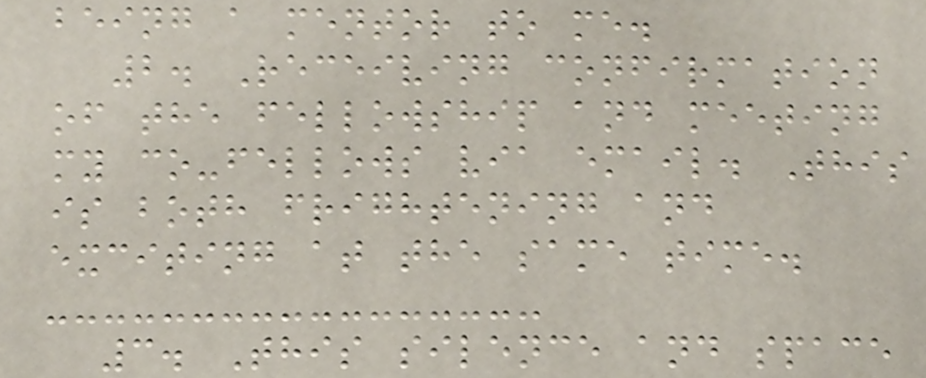being a mentor to me.
2. Receiving confirmation
of the fellowship and meeting
my co-fellows via email. This
is both frightening and
exciting at the same time.
3. This silence and space
